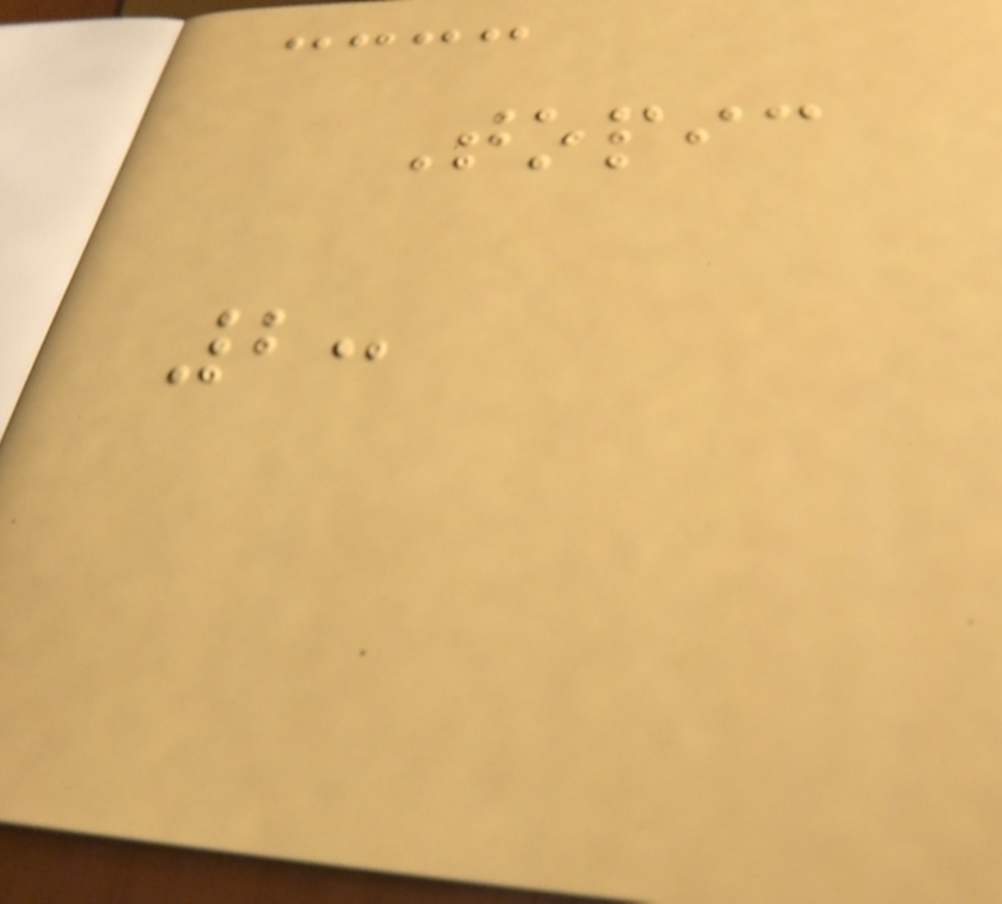Topic
2:
